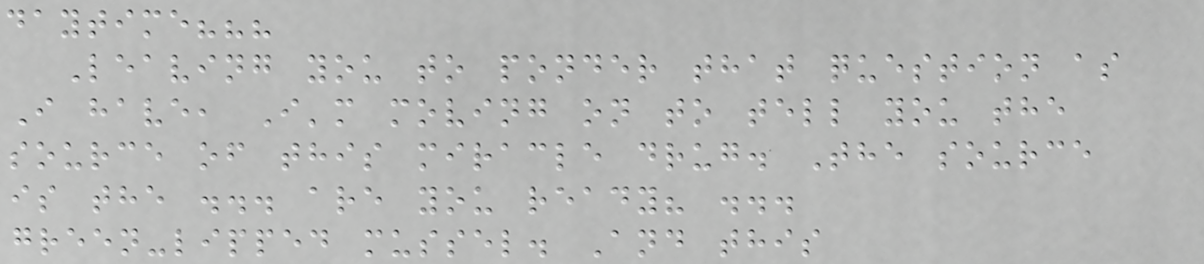daytime???
Leaving you to ponder that question as
I have, I'm moving on to tell you the
source of this miracle drug. The source
is the ... are you ready? ...
green-lipped mussel. And this
